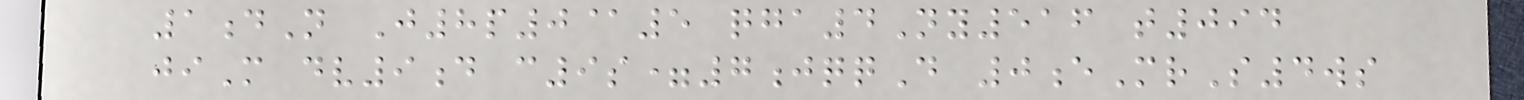1dN J8p0@5 qga4Ny516 t094
jiM dv9d c9s=7jqqD 0eMrS4ws
